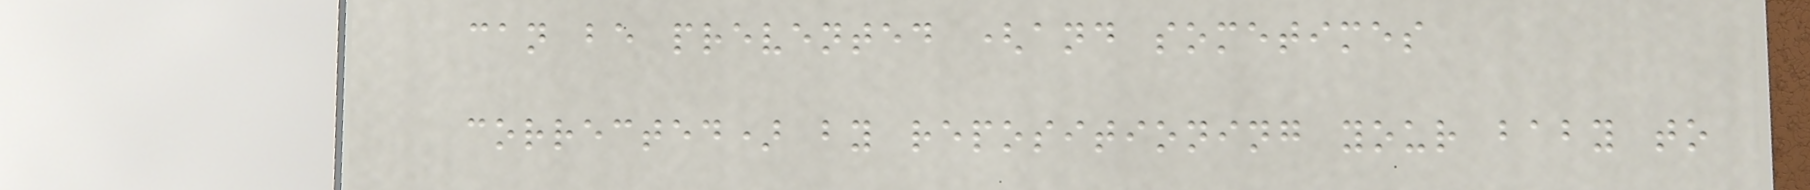can be prevented (and sometimes
corrected) by repositioning your baby to
